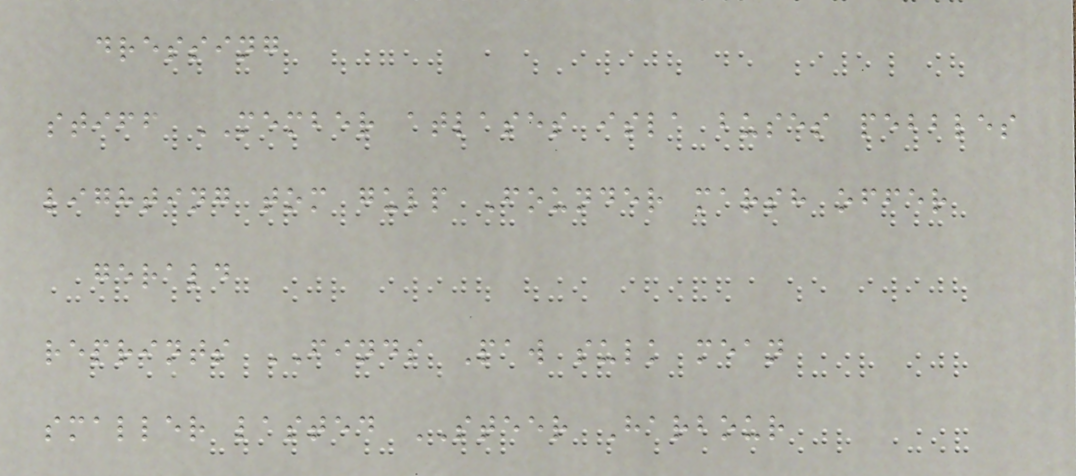dressing
stiff MEMBER atlases isla buses pebbles
lighting tom gulp Founder marsh offer
gerald
reprints FINDS Paw sulk mean
smaller lasted STEER Harbour
